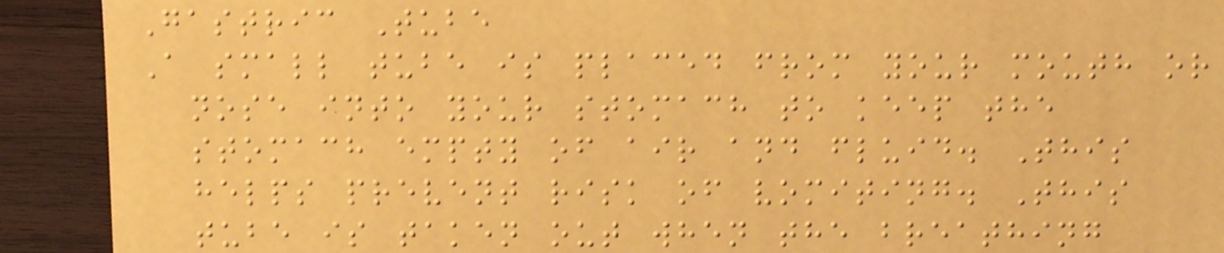Gastric Tube
A small tube is placed from your mouth or
nose into your stomach to keep the
stomach empty of air and fluid. This
helps prevent risk of vomiting. This
tube is taken out when the breathing
